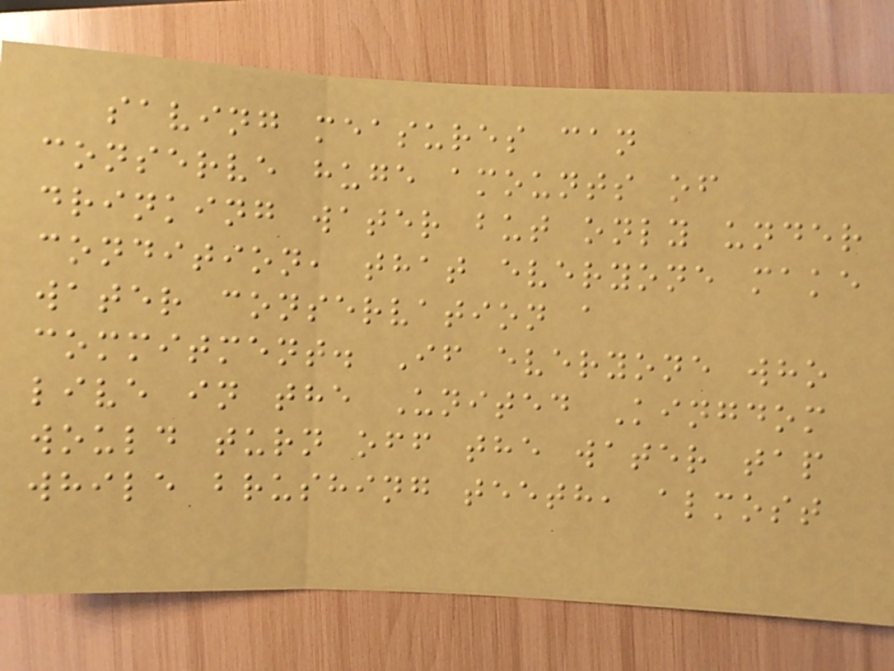saving measures can
conserve huge amounts of
drinking water but only under
condition, that everyone make
water conservation a
commitment. If everyone who
live in the United Kingdom
would turn off the water tap
while brushing teeth, almost
